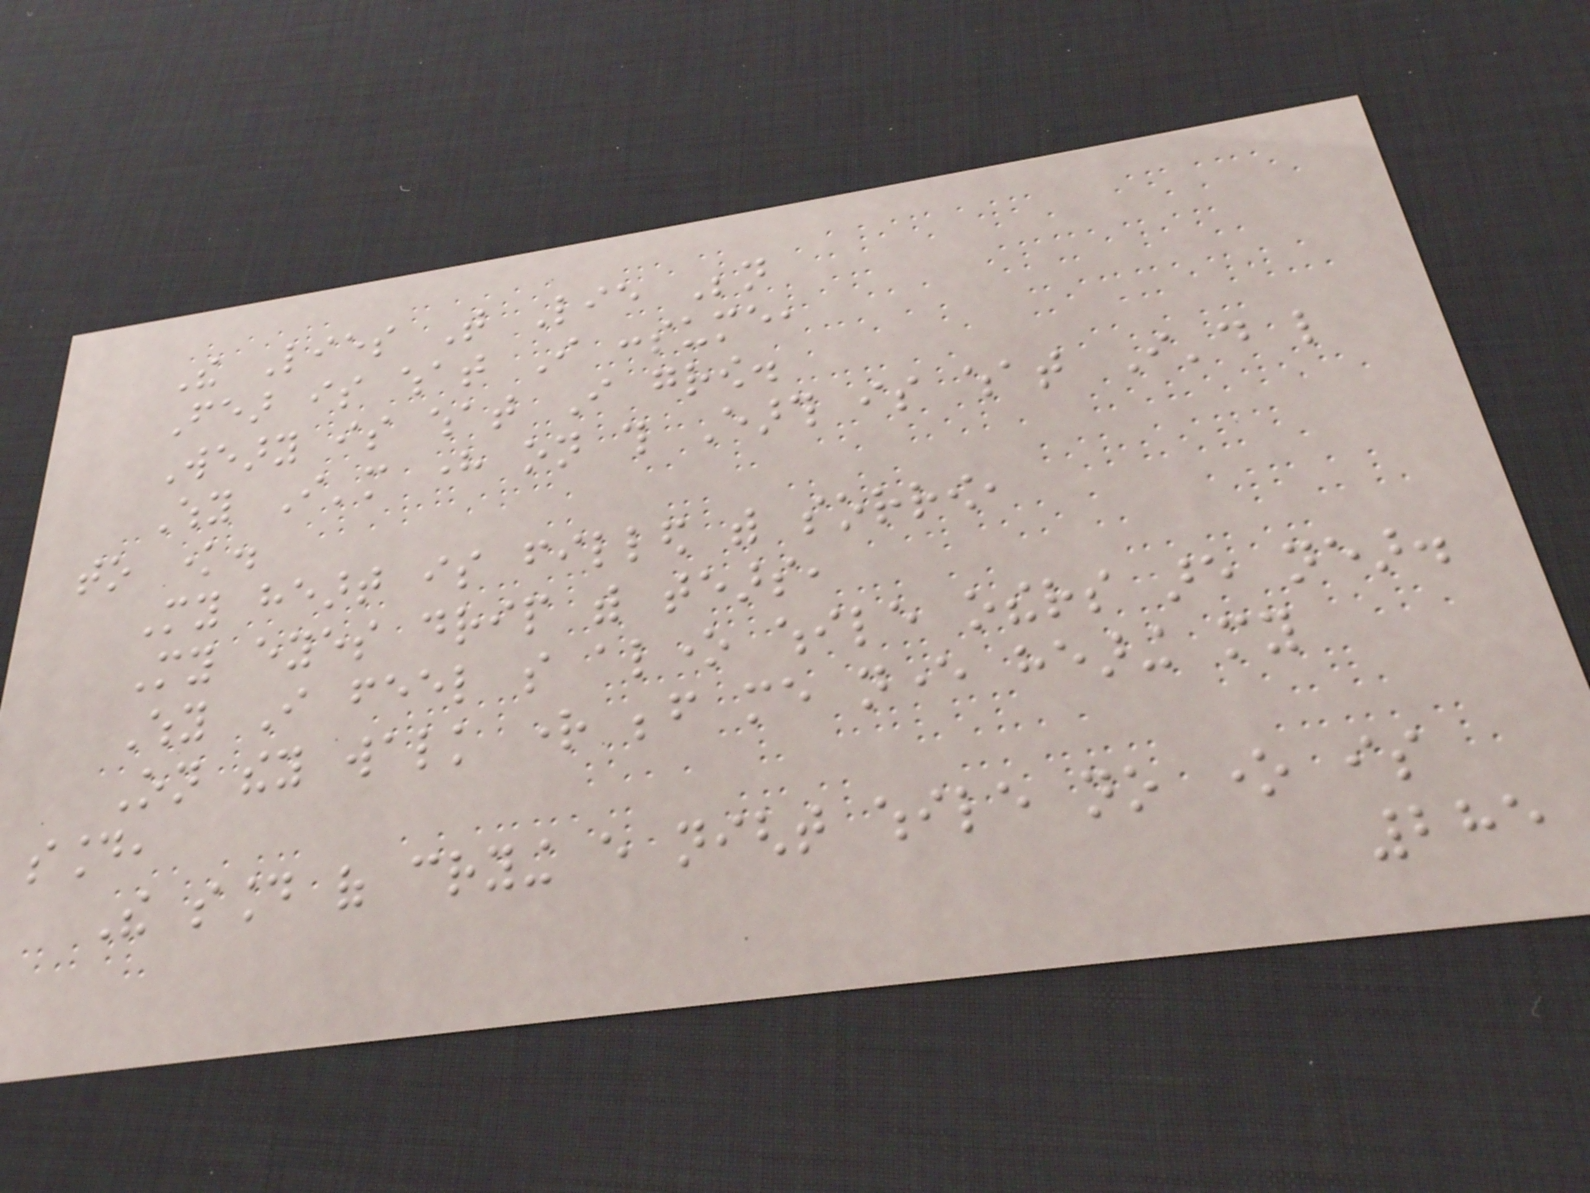The Lies That Lie Beneath
Fear is what I consume,
Weary is what I grow.
Why I'm here on this Earth is what I'd like
to know.
My heart is filled with sorrow,
My eyes drip with tears,
Why I feel so alone while others are near.
On they walk right before me never hearing my
sound,
The sound of crying every night while no one is
285
